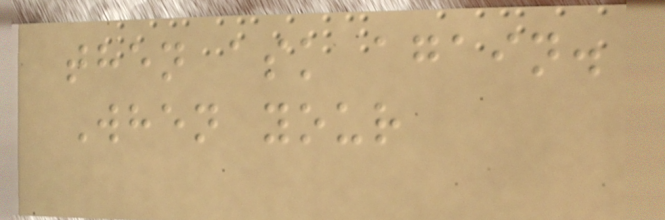then ask again.
When your
